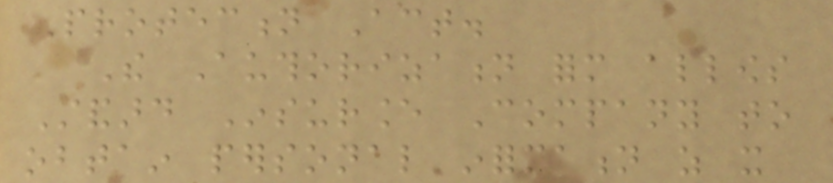Protection Act.
The Authorization form allows
Standard Insurance Company to
obtain personal information as it
